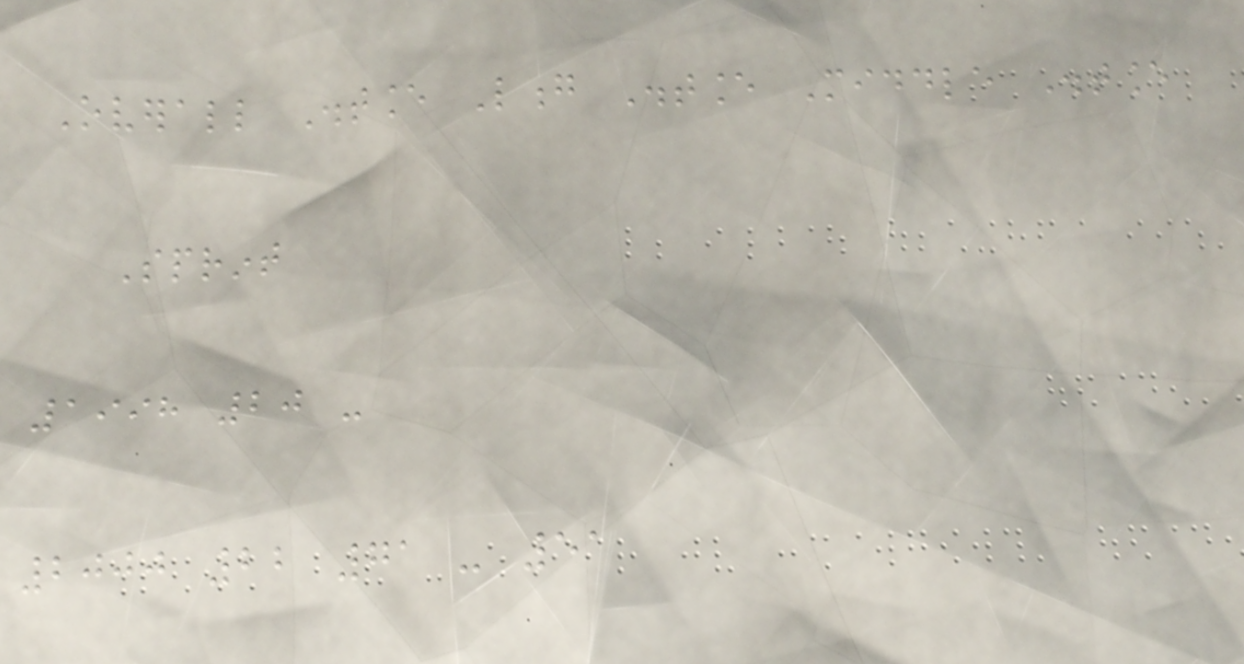Overall Distance Long Distance Middle Distance
Sprint
1998 20 -
2000 22 71 - 51
